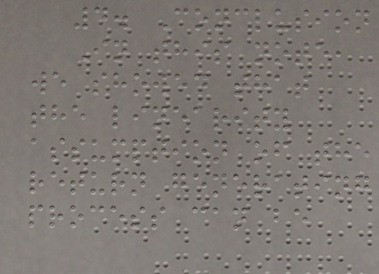4. Conclusion
In this note,
we showed that
the linearity
assumption of the
return generating
process can be
